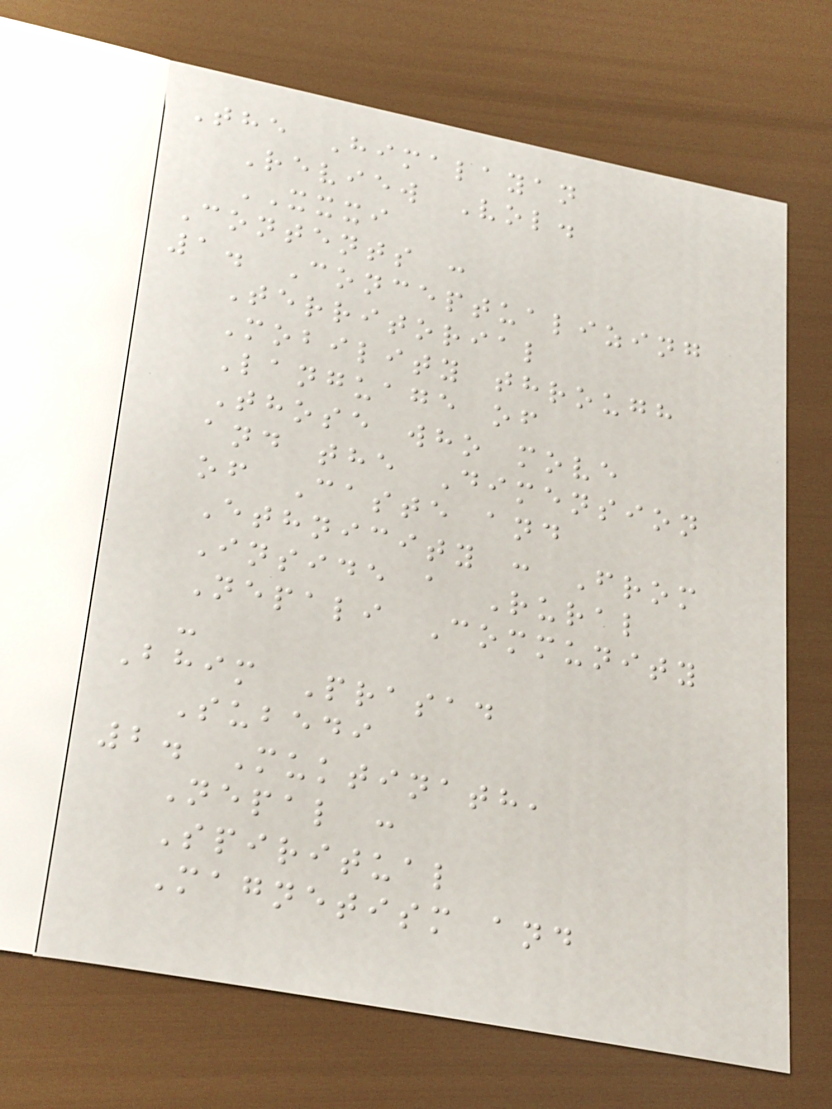The Himalayan
Review Vol.
XXXI
Contents :
1. Conceptualizing
Territorial
Mobility through
Language of
Those who move
and the Dimension
of Caste and
Ethnicity : From
Inside a Rural
Nepali Community
-
Bhim Prasad
Subedi
2. Muktinath,
Nepal :
Spiritual
Magnetism and
